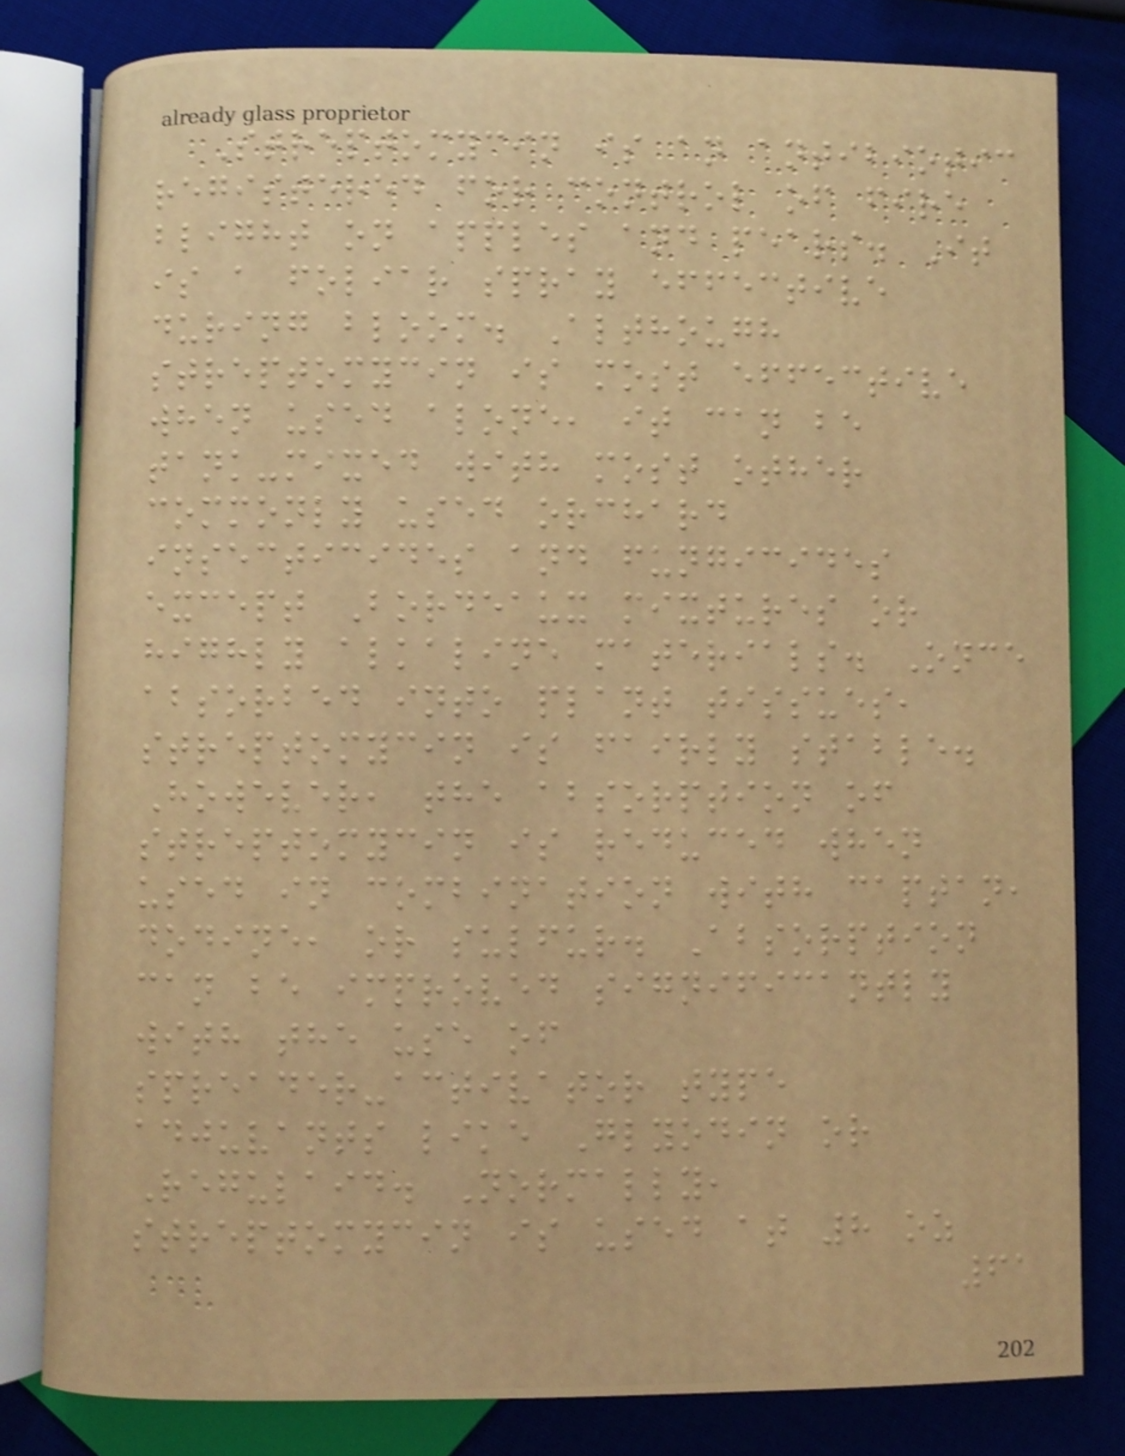Streptomycin is an antibiotic
registered for control of fire
blight on apples and pears. It
is a foliar spray effective
during bloom. Although
streptomycin is most effective
when used alone, it can be
tank-mixed with most other
commonly used orchard
insecticides and fungicides
except Bordeaux mixtures or
highly alkaline materials. Once
absorbed into plant tissues,
streptomycin is fairly stable.
However, the absorption of
streptomycin is reduced when
used in combination with captan,
dodine, or sulfur. Absorption
can be improved significantly
with the use of
spreader-activator type
adjuvants like Glyodin or
Regulaid. Normally,
streptomycin is used at 8 oz
61
